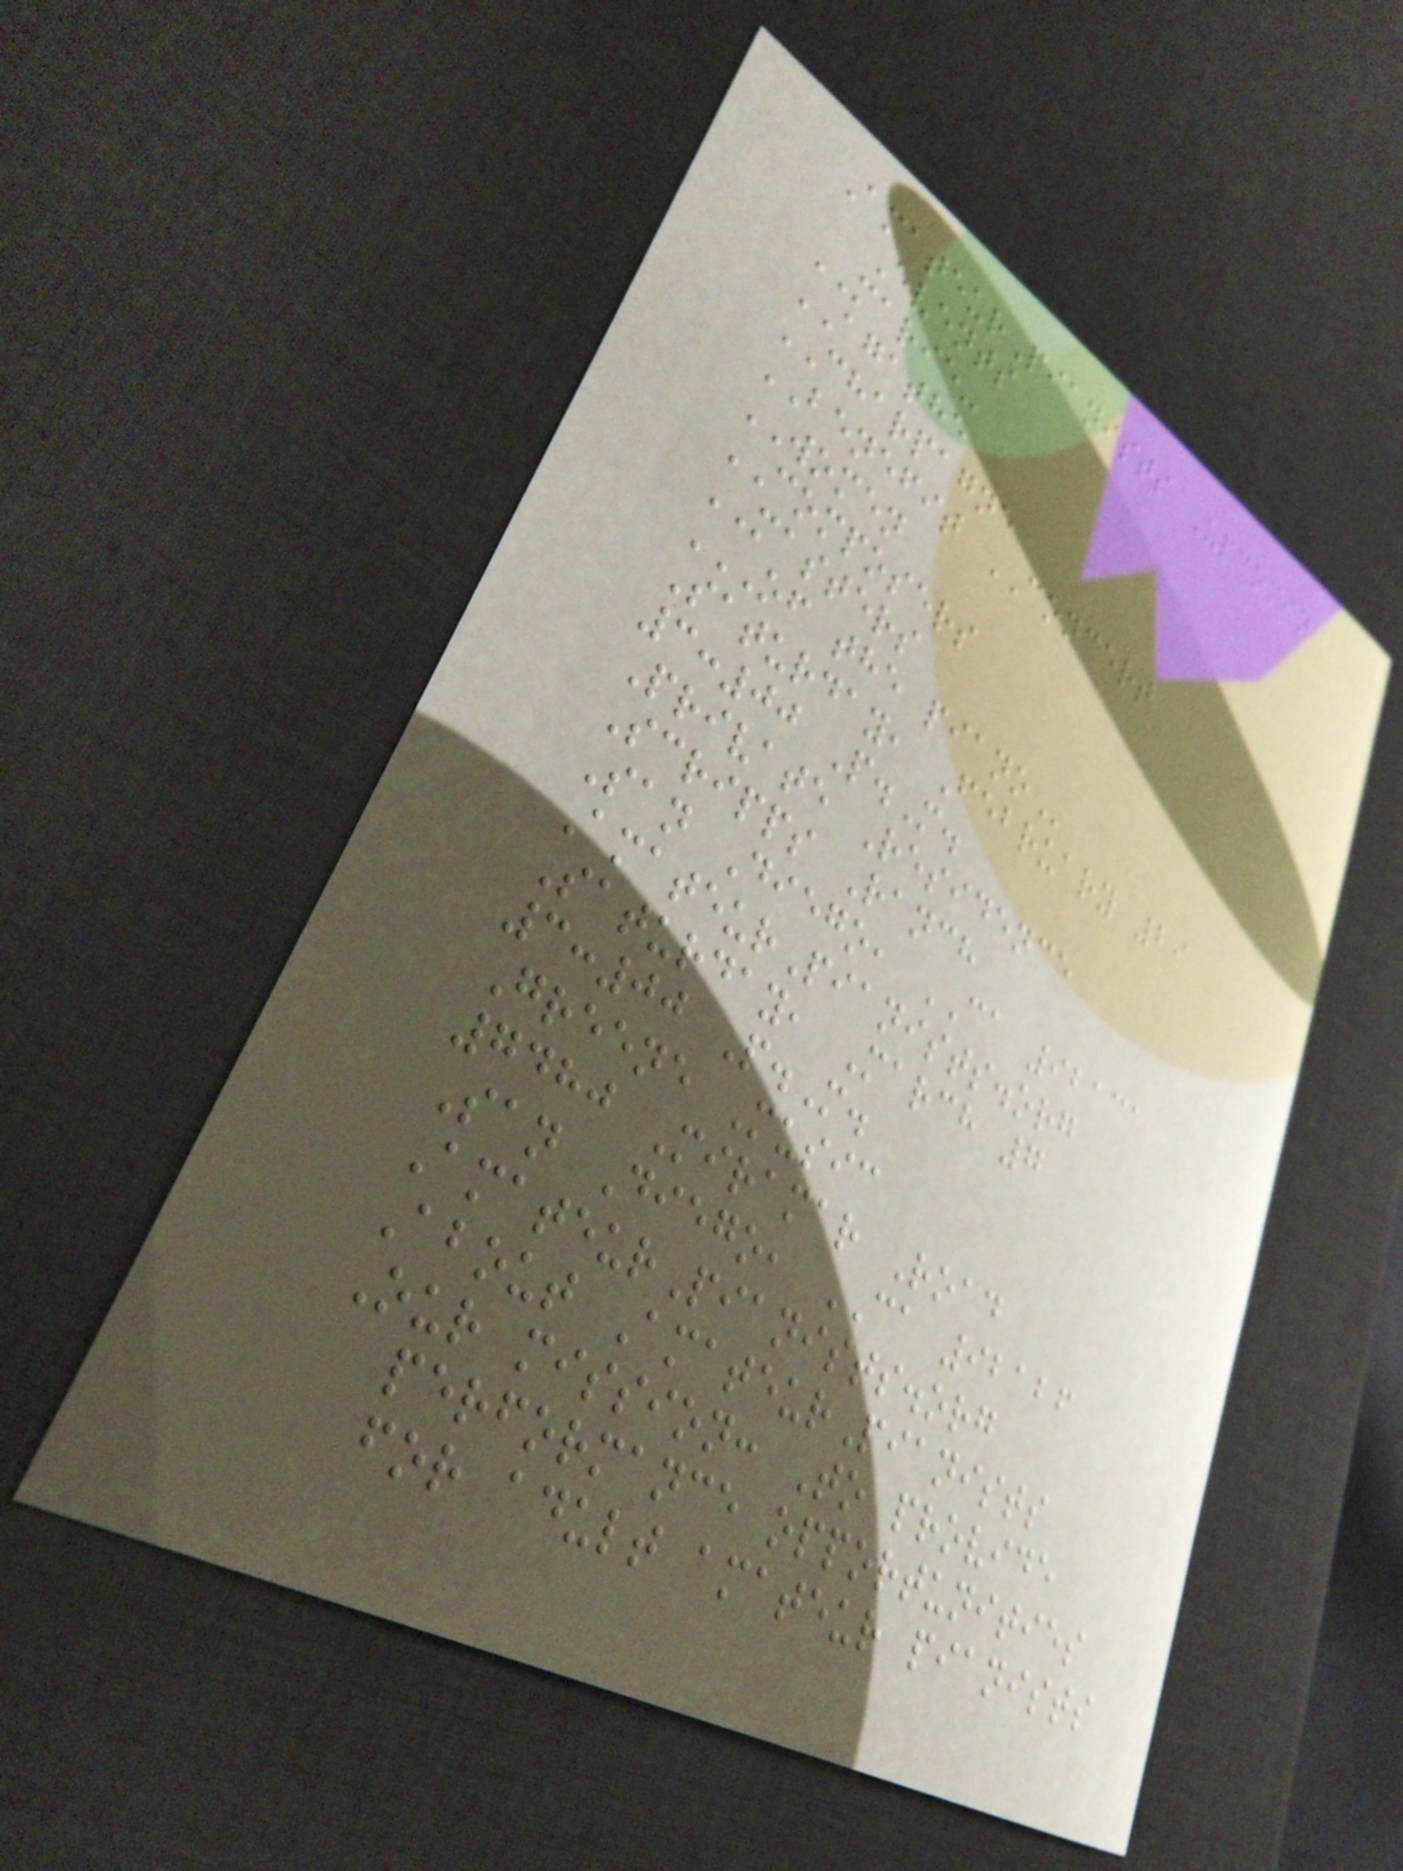AmateurPianists Upcoming
Events
MARIE-
AGATHE
CHARPAGNE
BENEFIT CONCERT
WOMEN
COMPOSERS
MASTERS
OF THE PIANO
Saturday, February 29
3:00 P.M.
Private Residence
Scripps Ranch
San Diego, CA 92131
AmateurPianists.org
Saturday, March 7
3:00 P.M.
Greene Music
7480 Miramar Road
San Diego, CA 92126
AmateurPianists.org
About AmateurPianists
Our mission: To provide
performance opportunities
for adult amateur pianists
